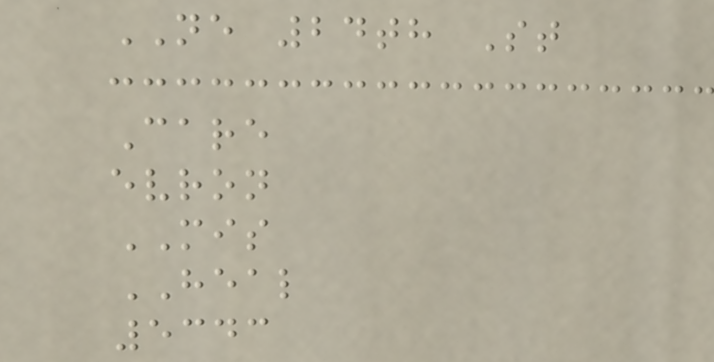NE 24th St
Care
evron
MIS
HEAL
5343
